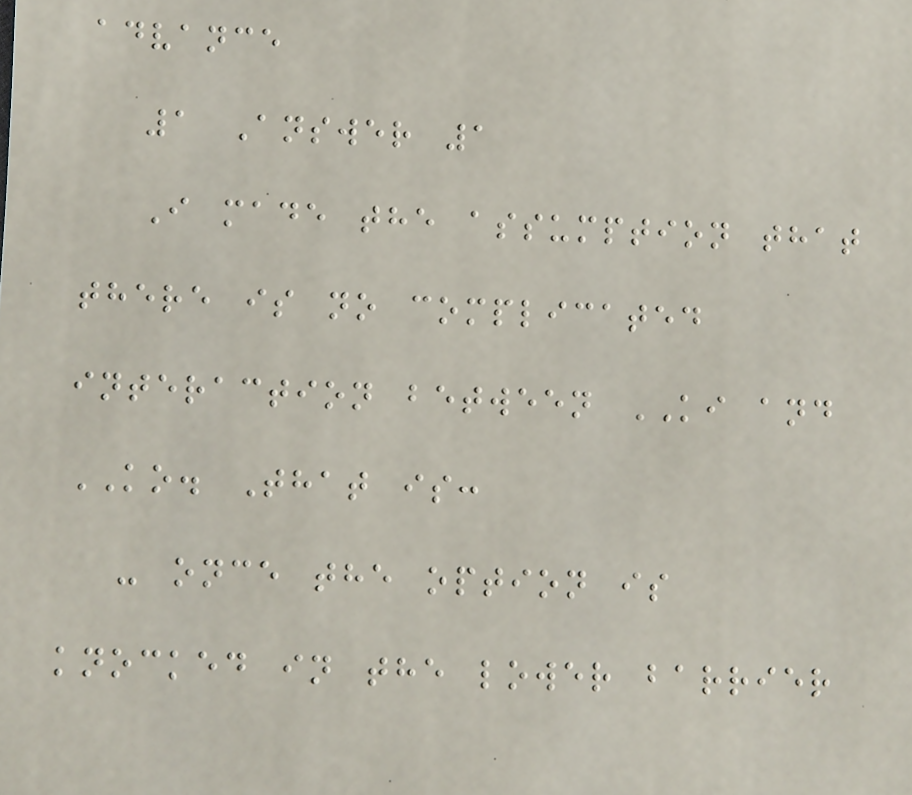advance
1 Answer 1
I made the assumption that
there is no complicated
interaction between KI and
KO. That is:
- once the option is
knocked in the lower barrier
